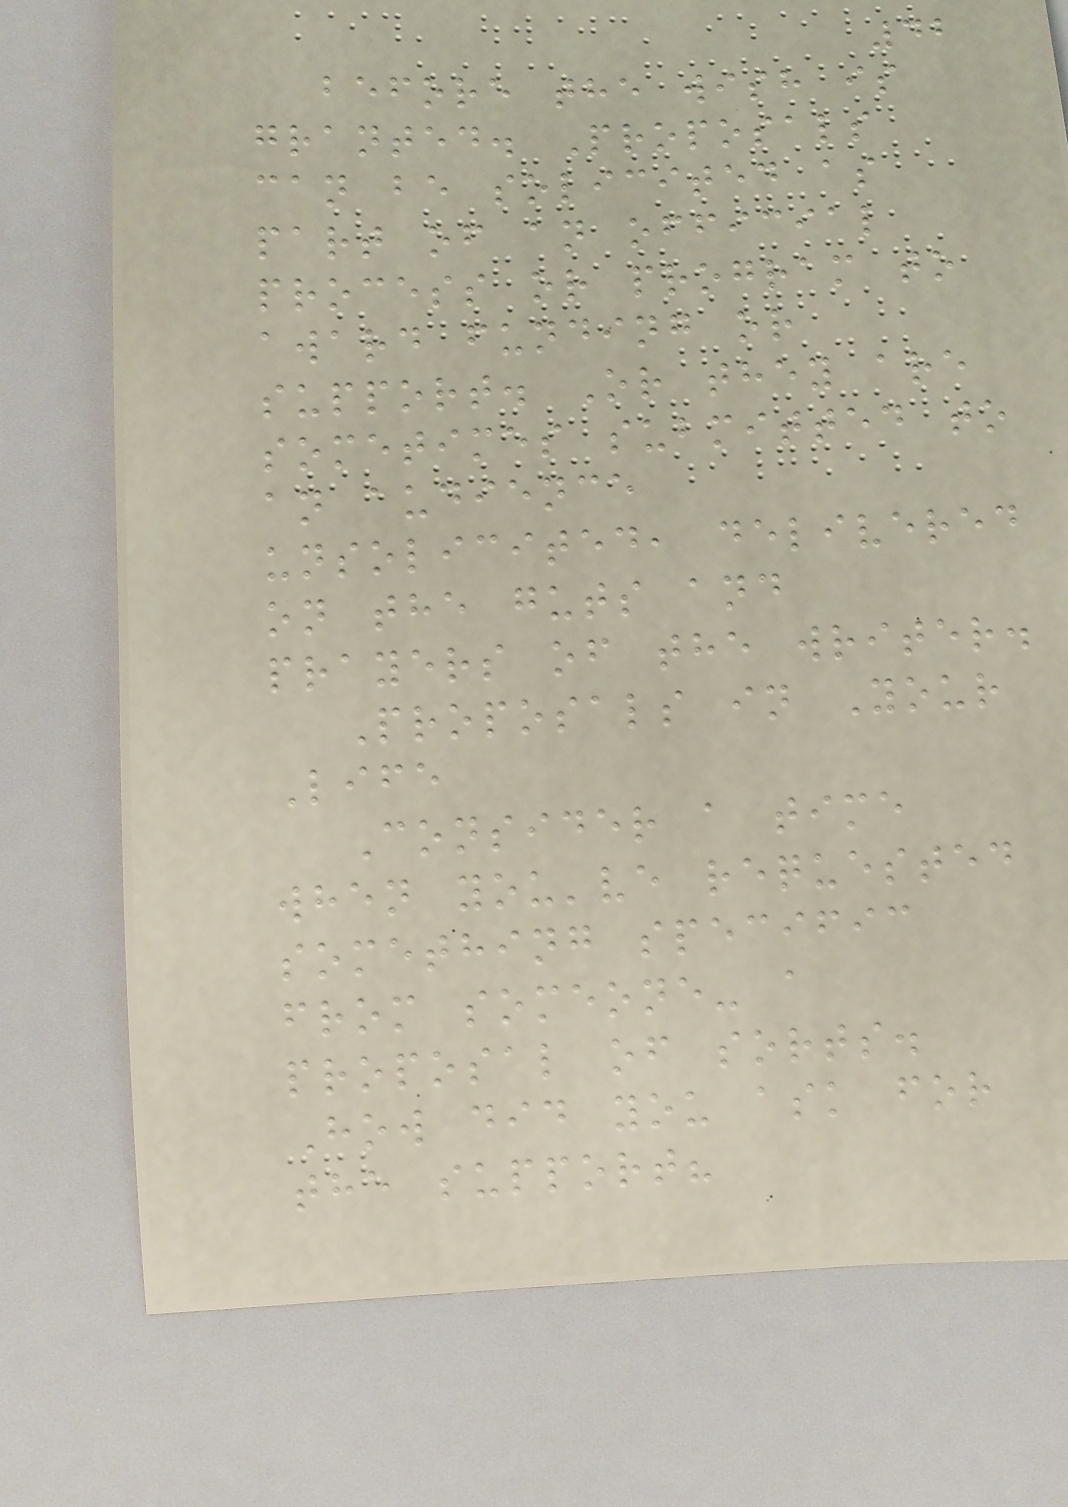42
before the wish is
granted. Proposals
can be solicited as
part of an official
process or program to
award funding or
support. Or they are
sometimes submitted to
an audience
unsolicited, delivered
on the guts and
prayers of the writer.
Proposals in Your
Life
Consider a time
when you've requested
something specific
from someone- a
proposal of sorts.
How did you ask for
the support?
